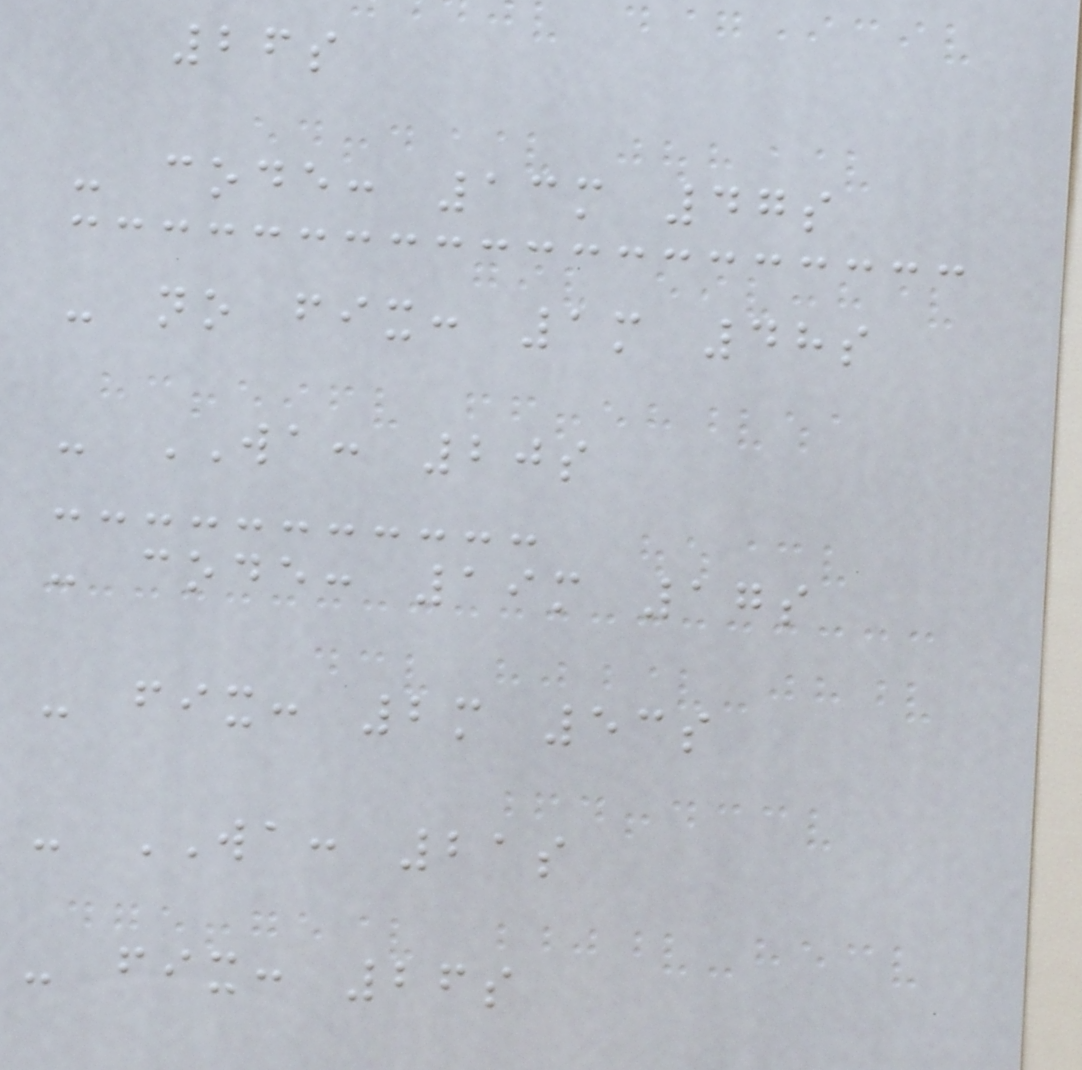26s
- code: 13m 47s
- no fix: 1m 48s
- WA: 20s
- code: 19m 17s
- fix: 2m 53s
- WA: 21s
- fix: 26s
